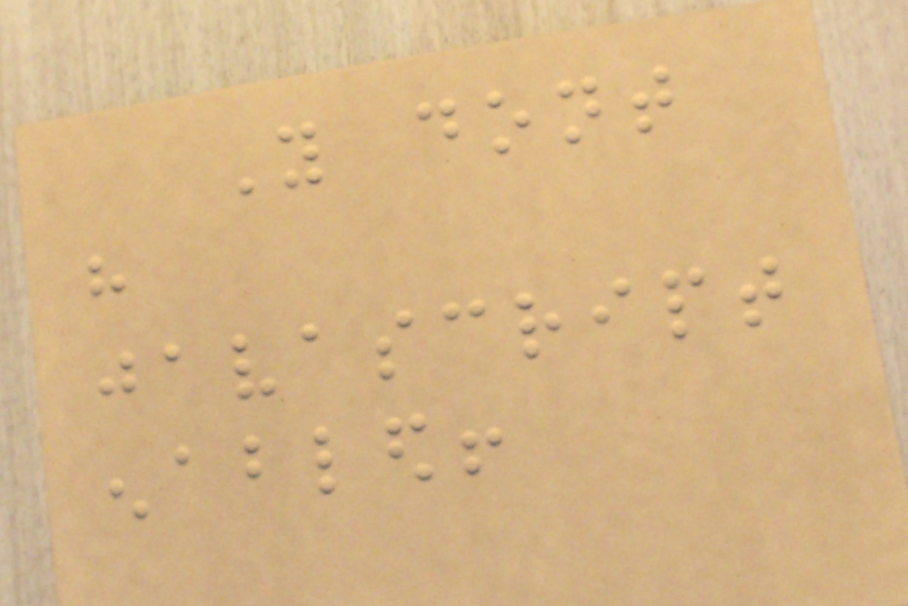You dont
have
javascript
enabled!
